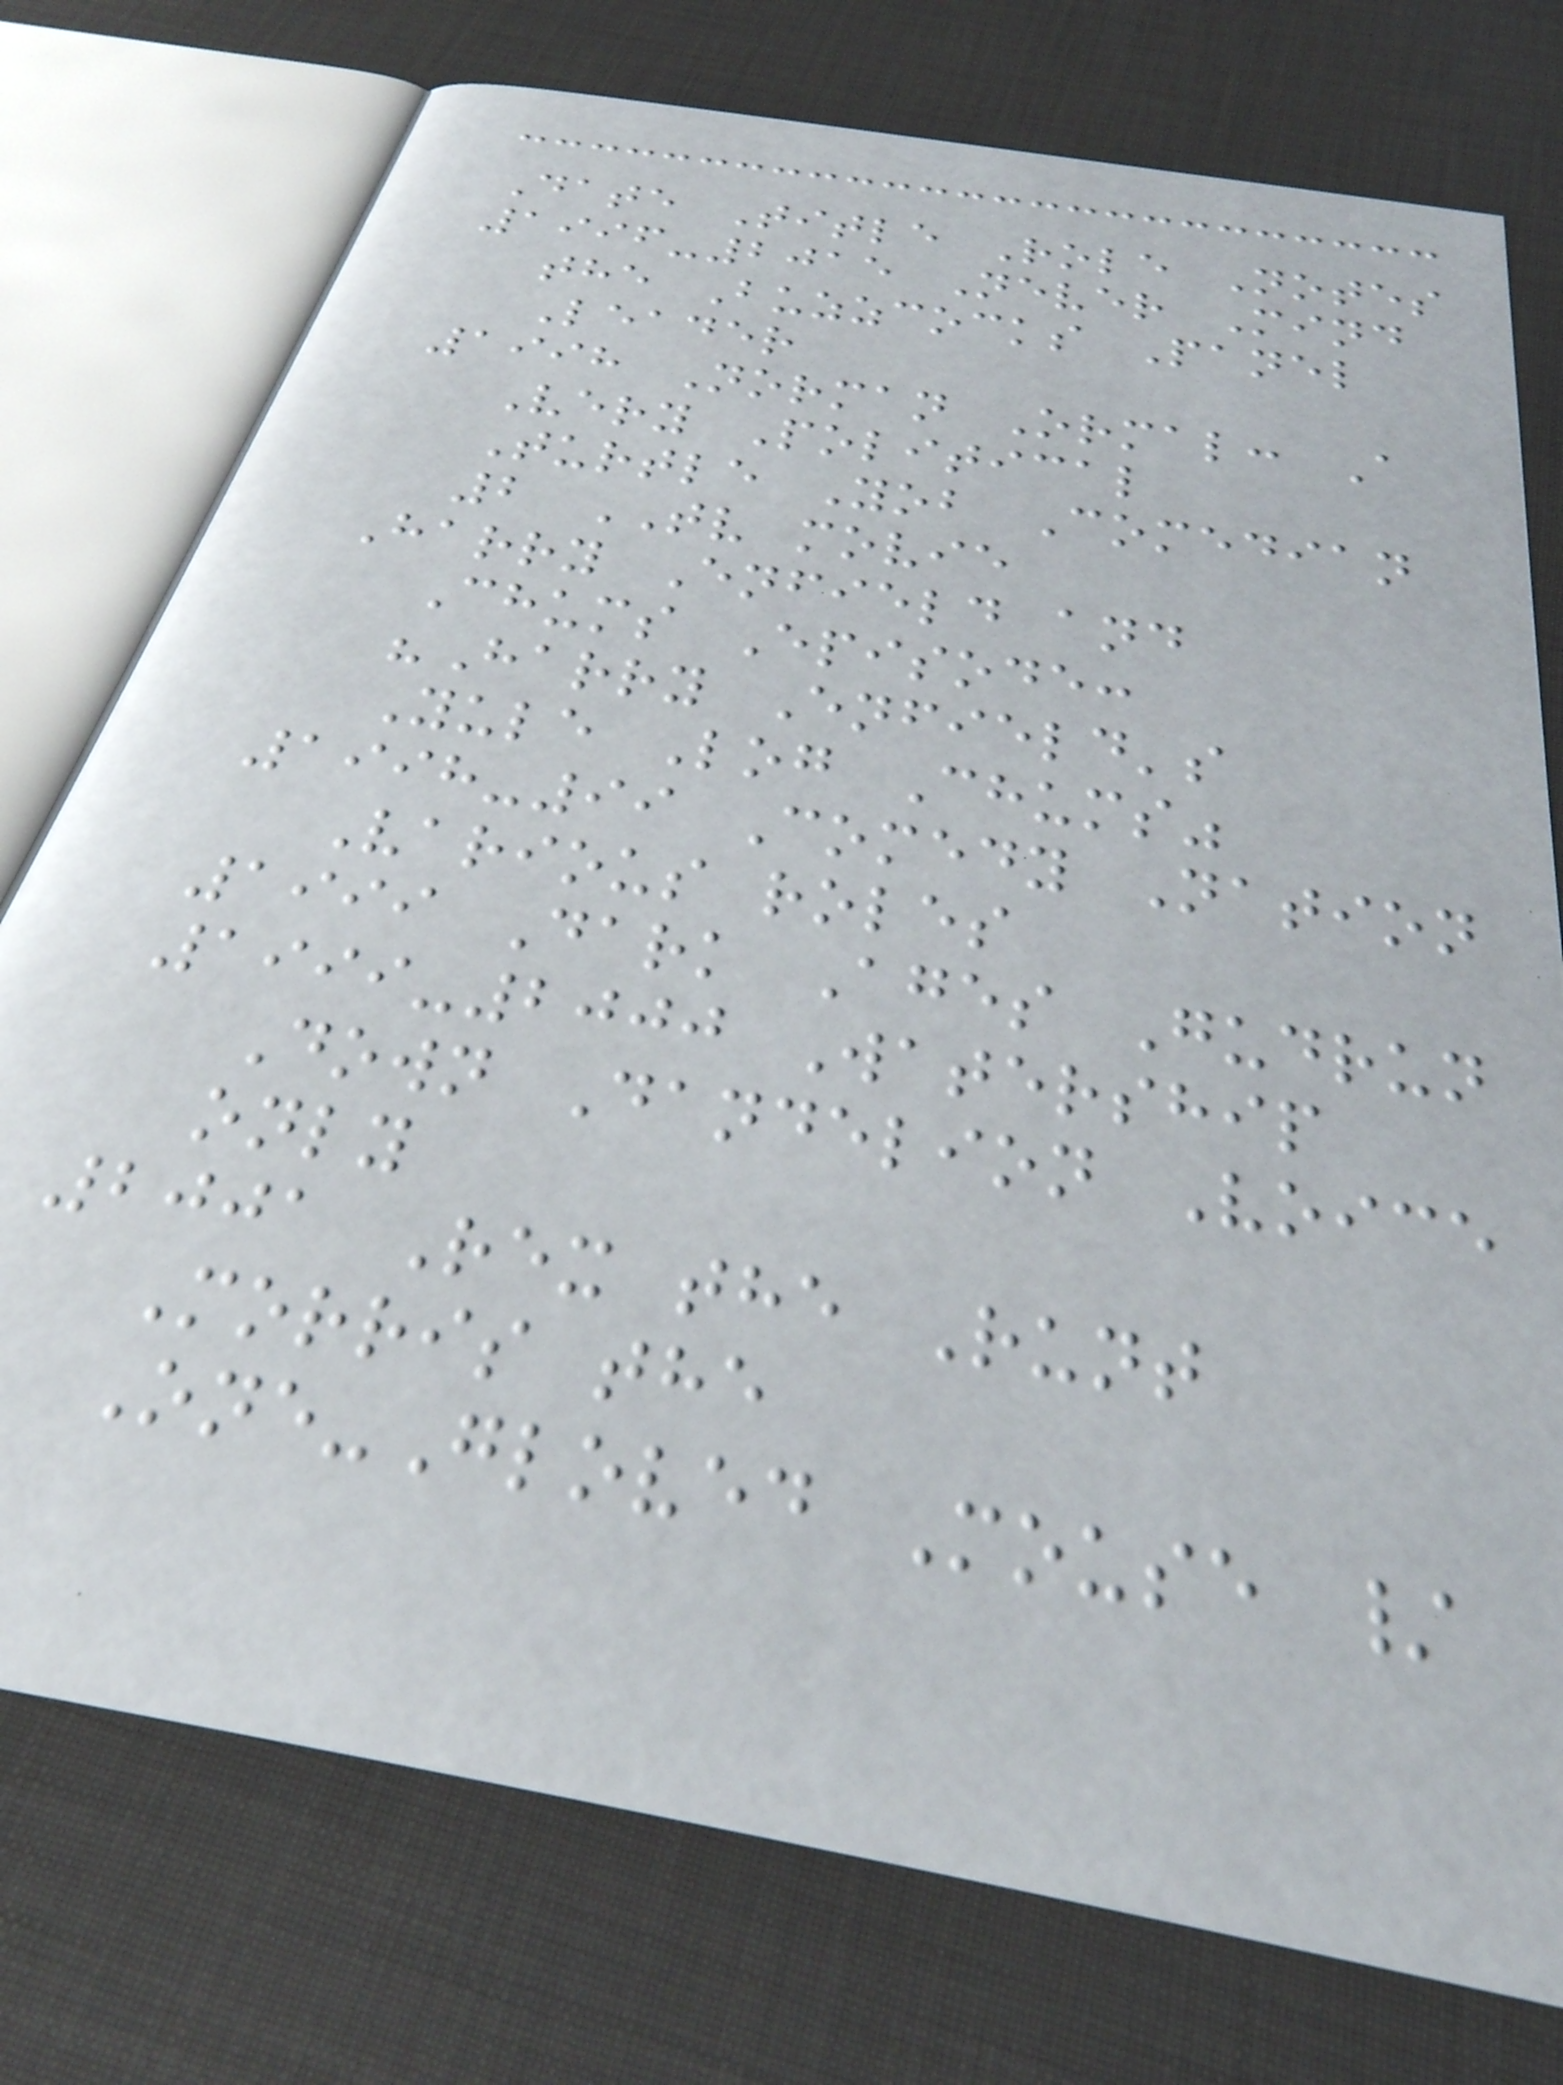Date Title Role Notes
1996-2015 Never Mind
the Buzzcocks Panel
Leader
1998 Norman Ormal: A
Very Political
Turtle Yob Comedian
2 TV movie
Harry Enfield and
Chums Episode:
"Harry Enfield's
Yule Log Chums"
1998-99 Comedy Nation
Various roles
1999 Dark Ages Gudrun
1999-2000 Watership
Down Dandelion Voice
only
2001 Rex the Runt
Morris the
One-Gloved Mouse /
